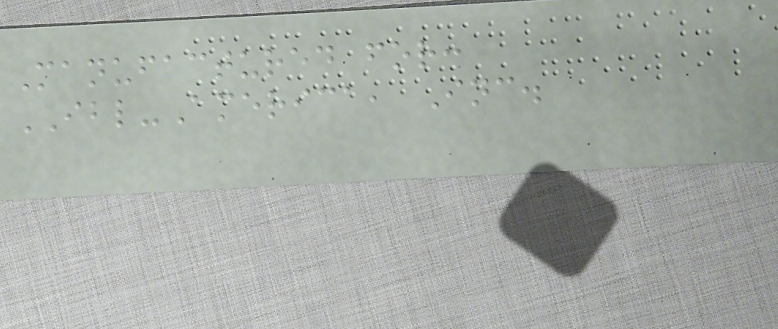Manufactured for:
IBL-America, Inc.
